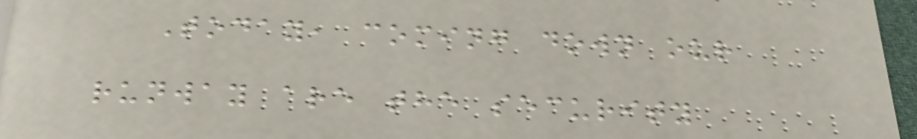Today, coming down our
runway are the security
